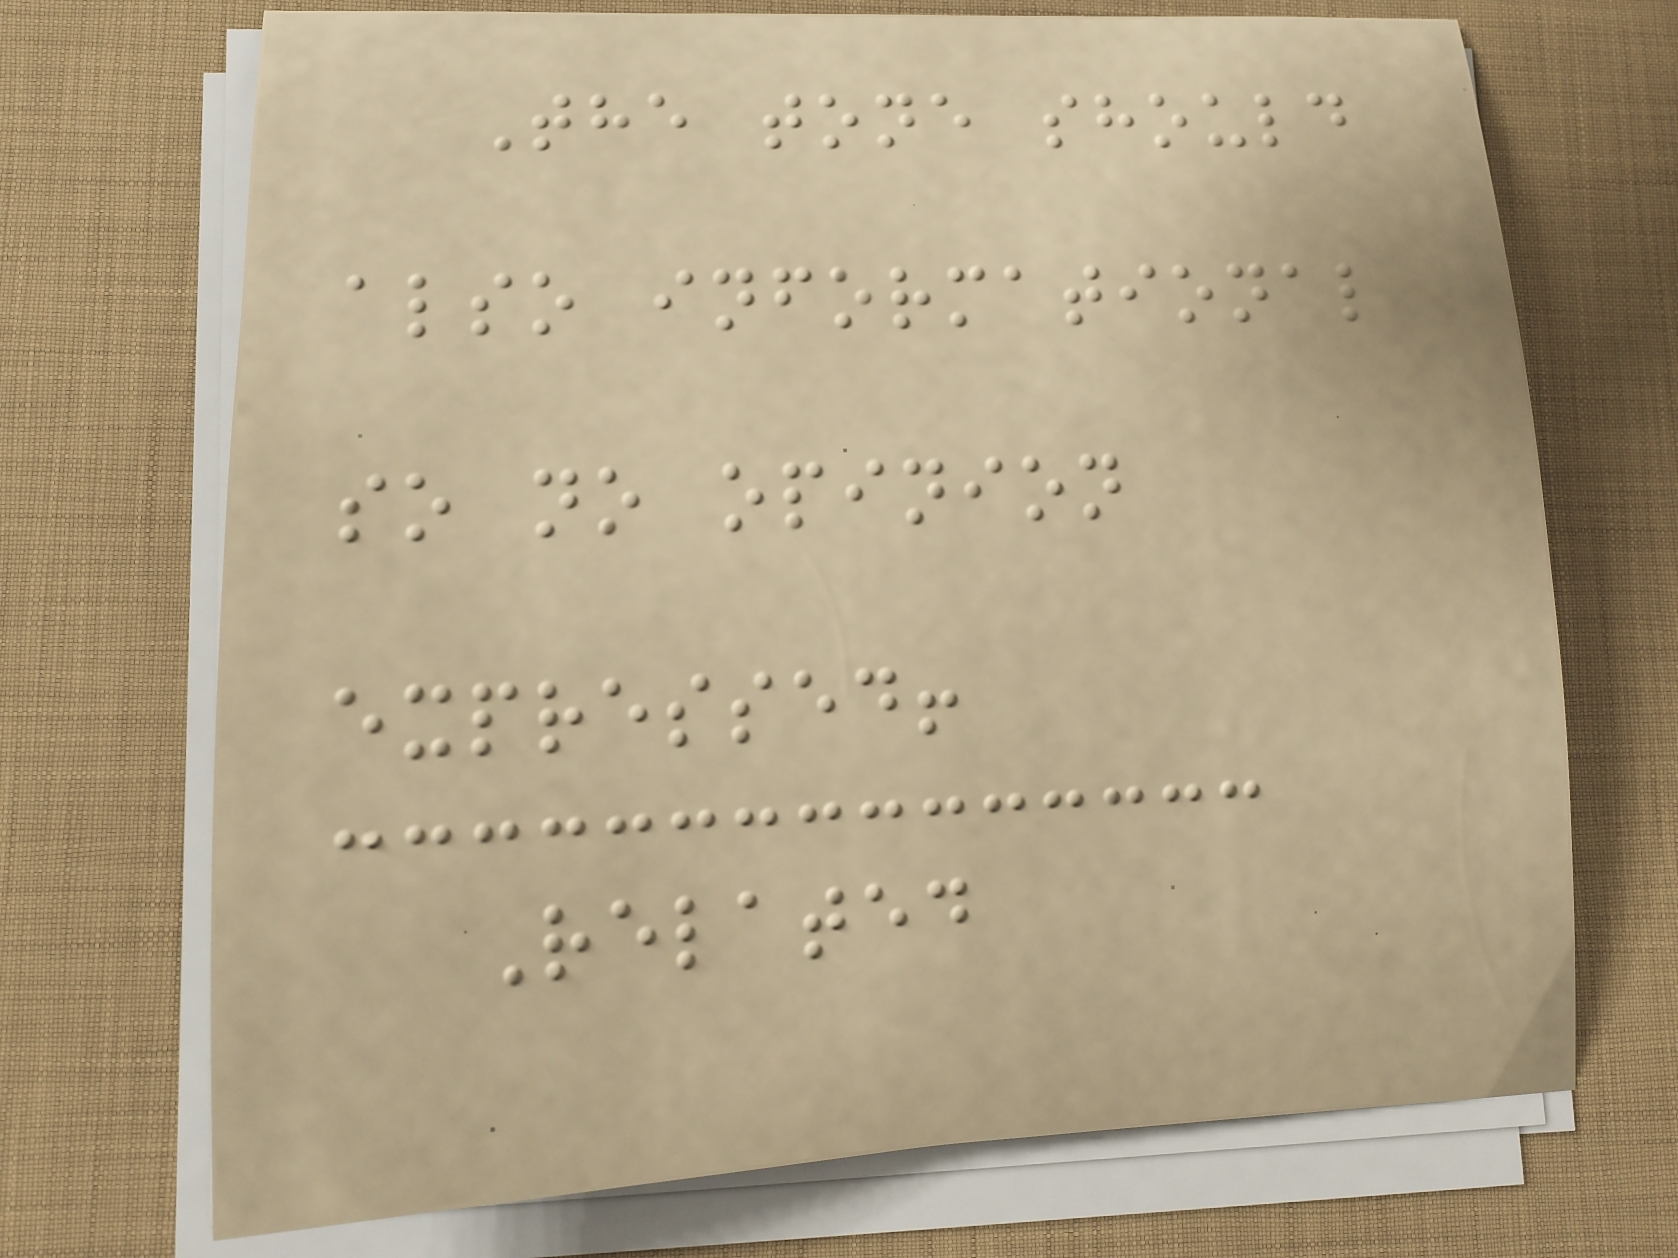The tone should
also informational
so no opinion
expressed!
Related
